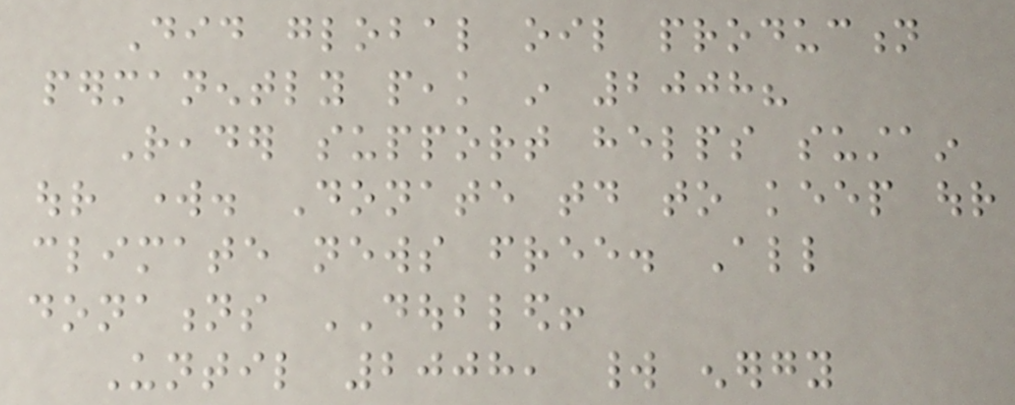Did global oil production
permanently peak in 2008?
Reader support helps sustain
our work. Donate today to keep our
climate news free. All
donations DOUBLED!
Until 2008, world energy
